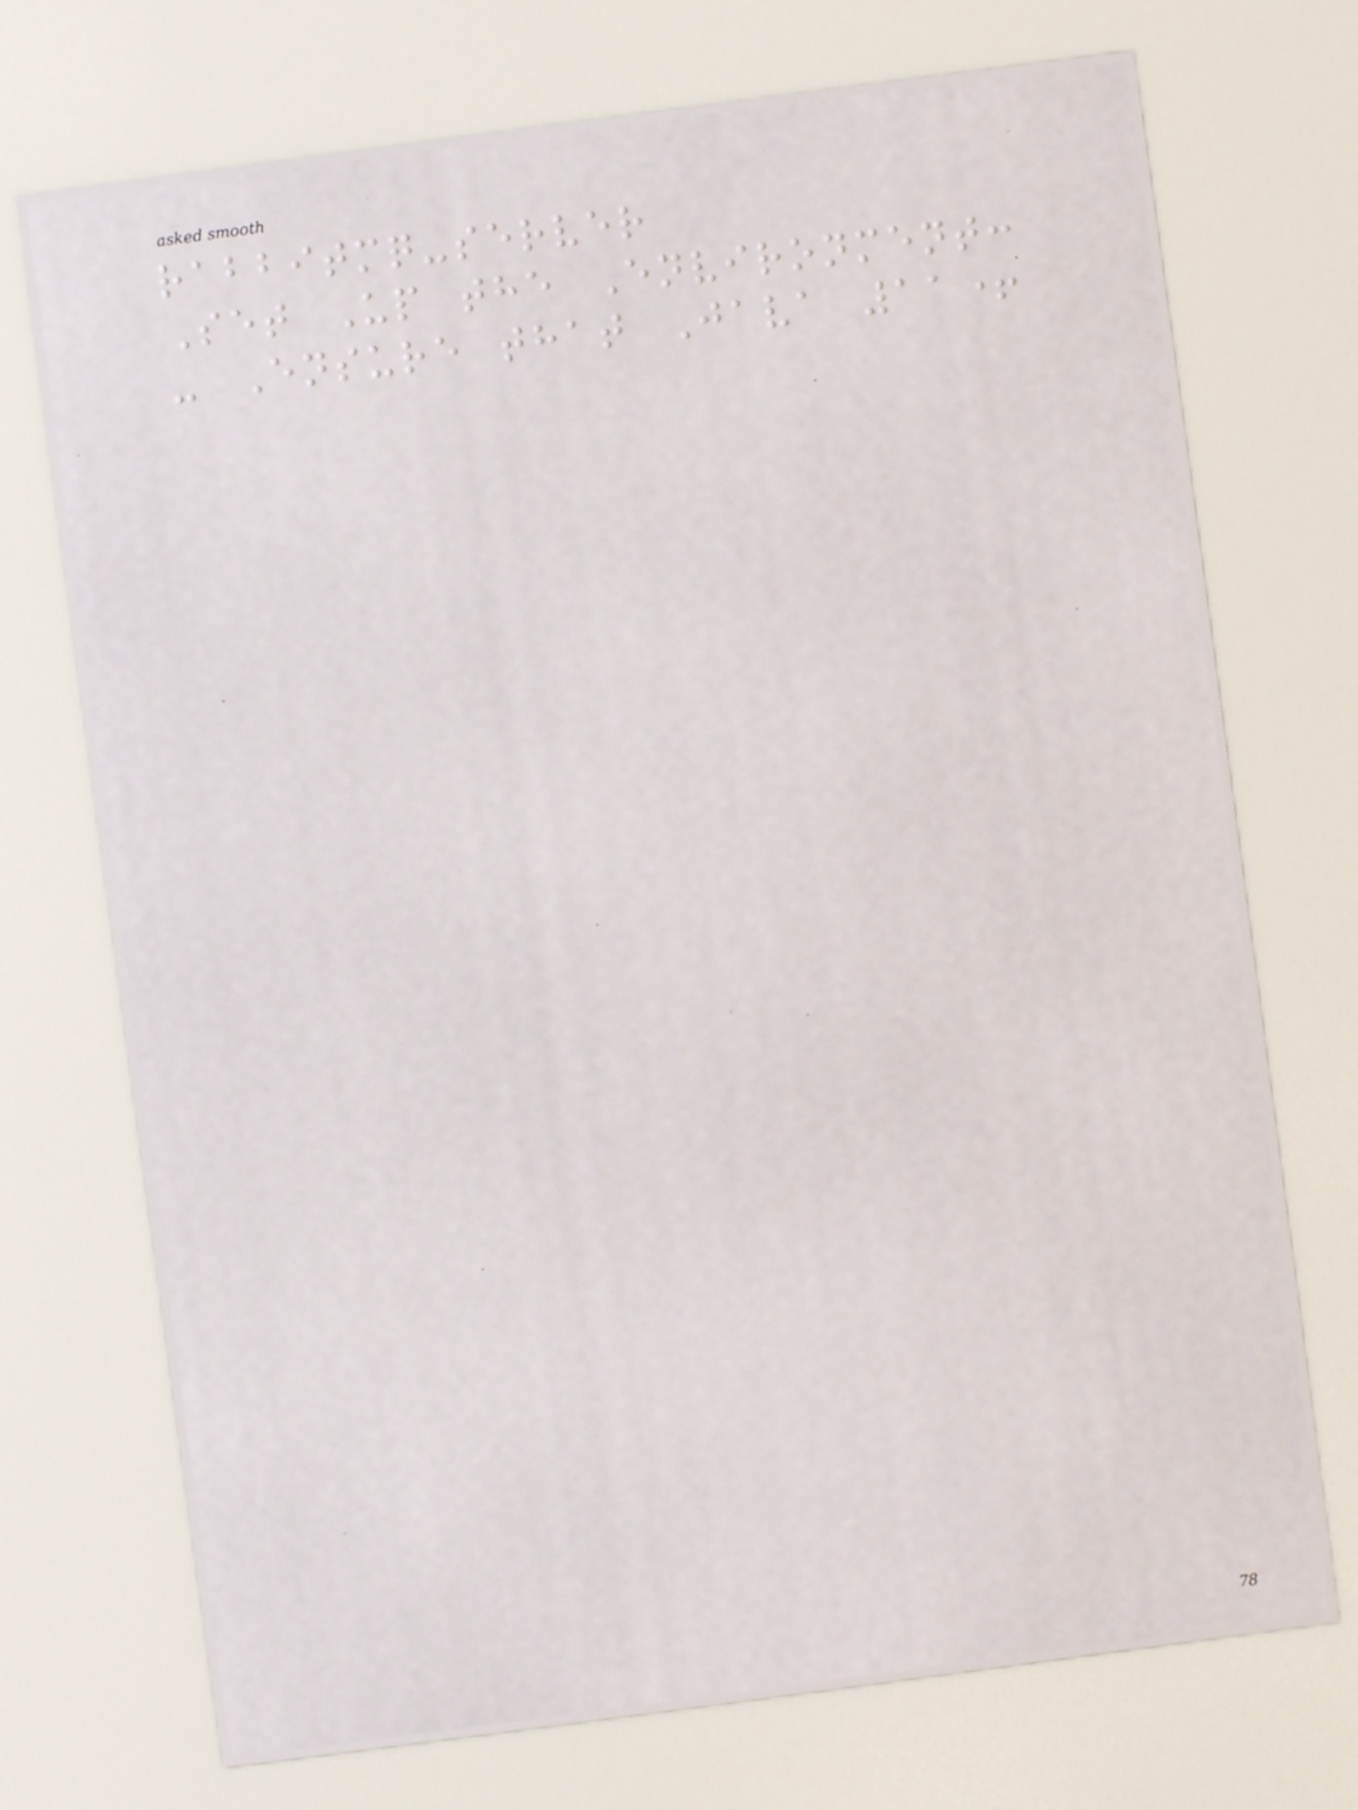rabbitmq-server
Set Up the Environment:
- Ensure that Java 11+
